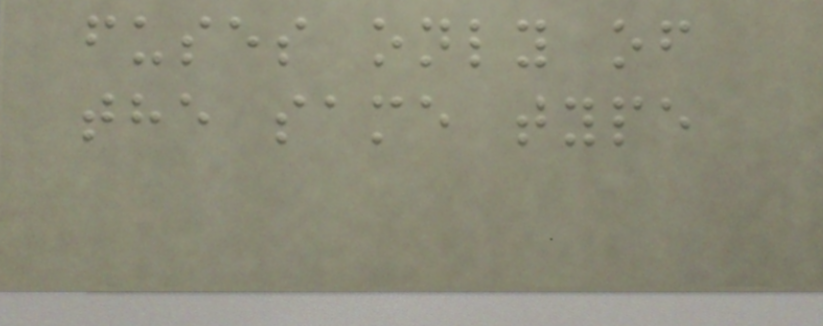fuses only of
the same type
